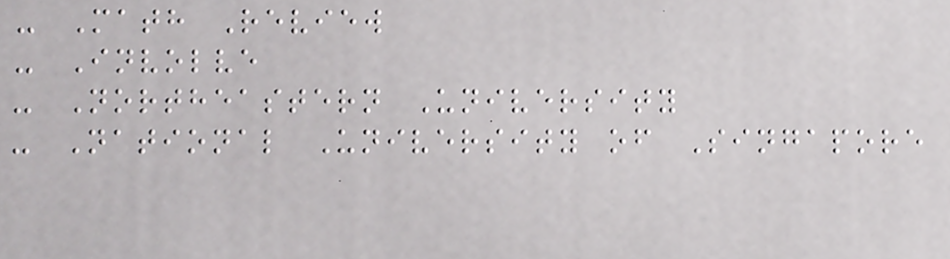- Math Review
- Involve
- Northeastern University
- National University of Singapore
